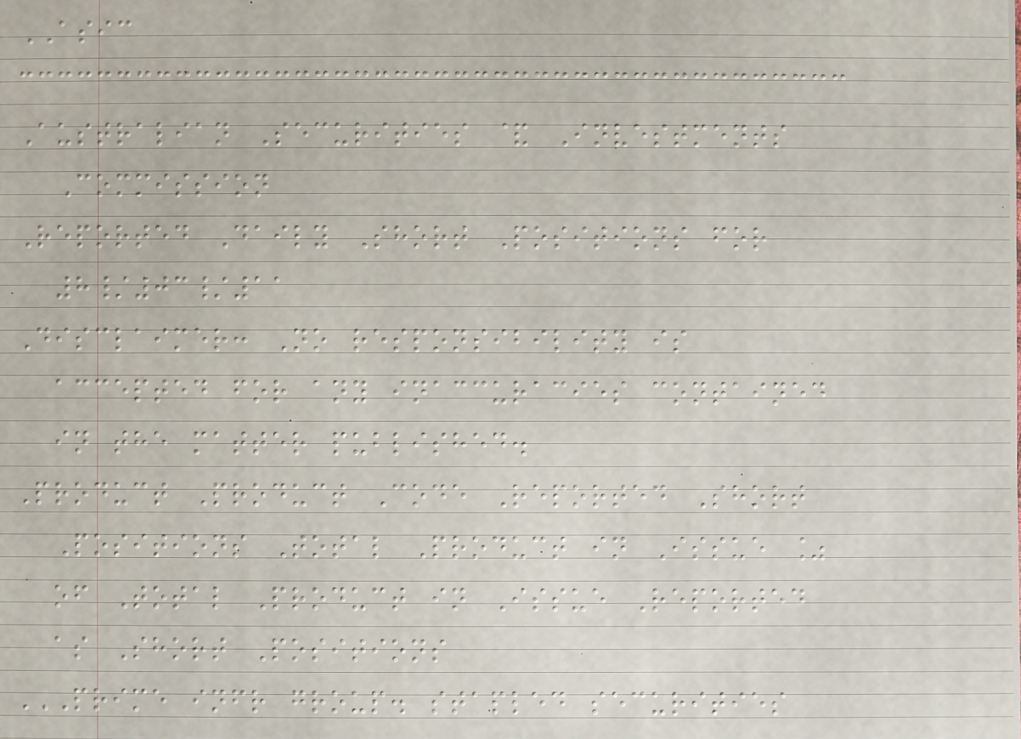ASIC
Australian Securities & Investments
Commission
Reported Daily Short Positions for
8/03/11
Disclaimer: No responsibility is
accepted for any inaccuracies contained
in the matter published.
Product Product Code Reported Short
Positions Total Product in Issue %
of Total Product in Issue Reported
as Short Positions
PRIME INFR GROUP. STAPLED SECURITIES
